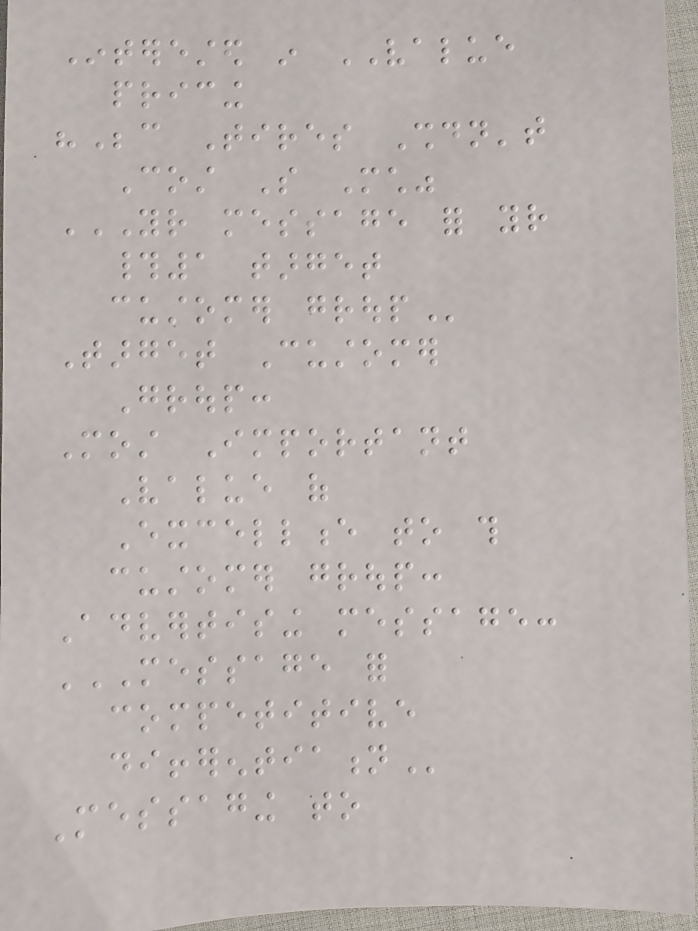Interested in VALUE
pricing
"Because Tires Shouldn't
Cost So Much"
YOUR MESSAGE FOR YOUR
#1 TARGET
CUSTOMER GROUP
Target Customer
Group:
Most Important
Value of
Excellence to this
customer group:
Advertising message:
MESSAGE FOR
COMPETITIVE
DIFFERENTIATION
Messaging to
